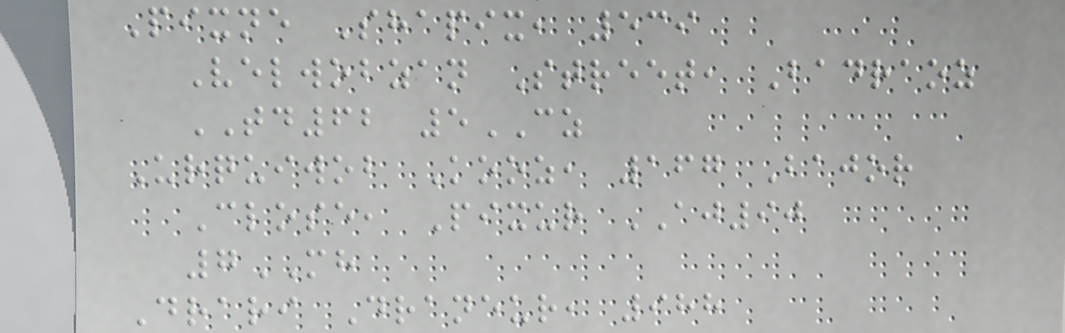Pixne Shapix, 539
Velwobzan Street, Badraoz
TD62 5CZ
Urquiwob Kooz, 167 Bajor
Close, Pixur AJ90
7MH
Drari Draneur, 988
